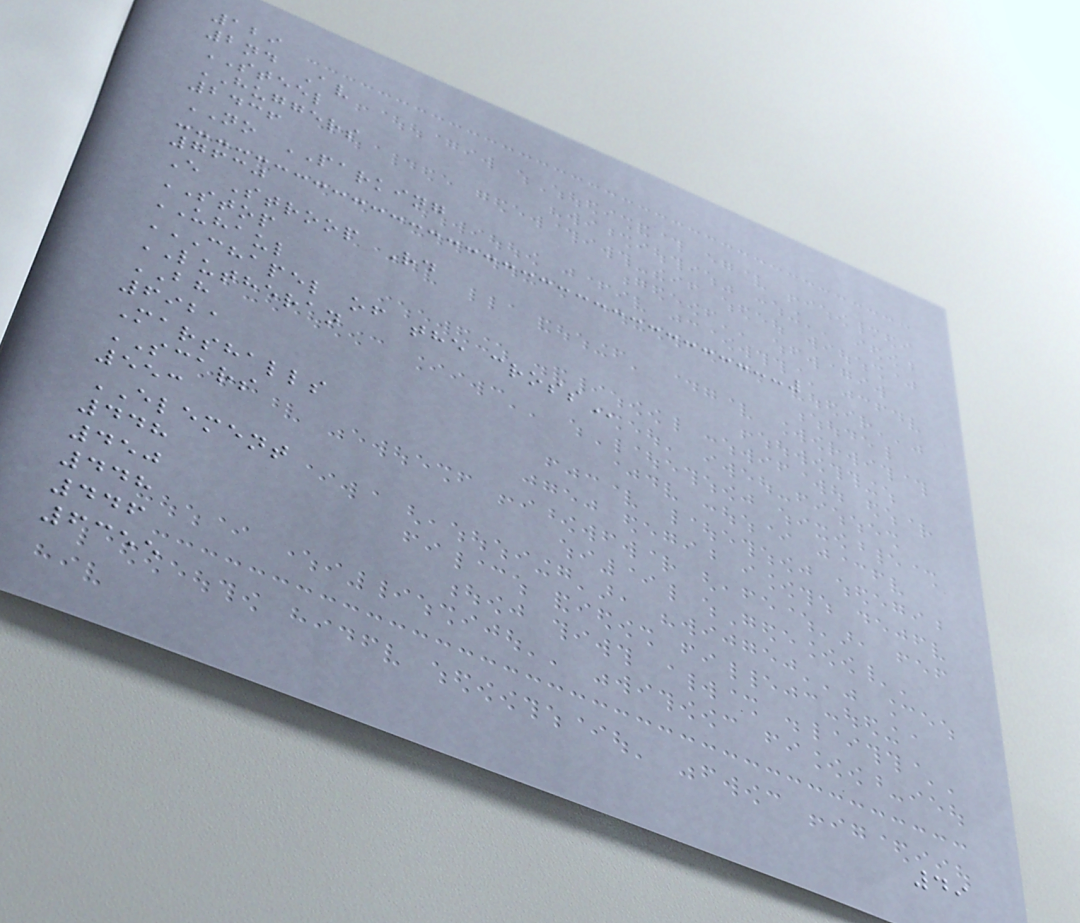129
2nd Av
STEEL
HUGGERS
2436
NO PARKING
7630
E Stroop Rd
STOP
UHAUL
CHAPEL OF THE CROSS
LUTHERAN
BH
6921
Marshalls
SCARS
553
ELEMENT
448
450
448
446
6355
49
